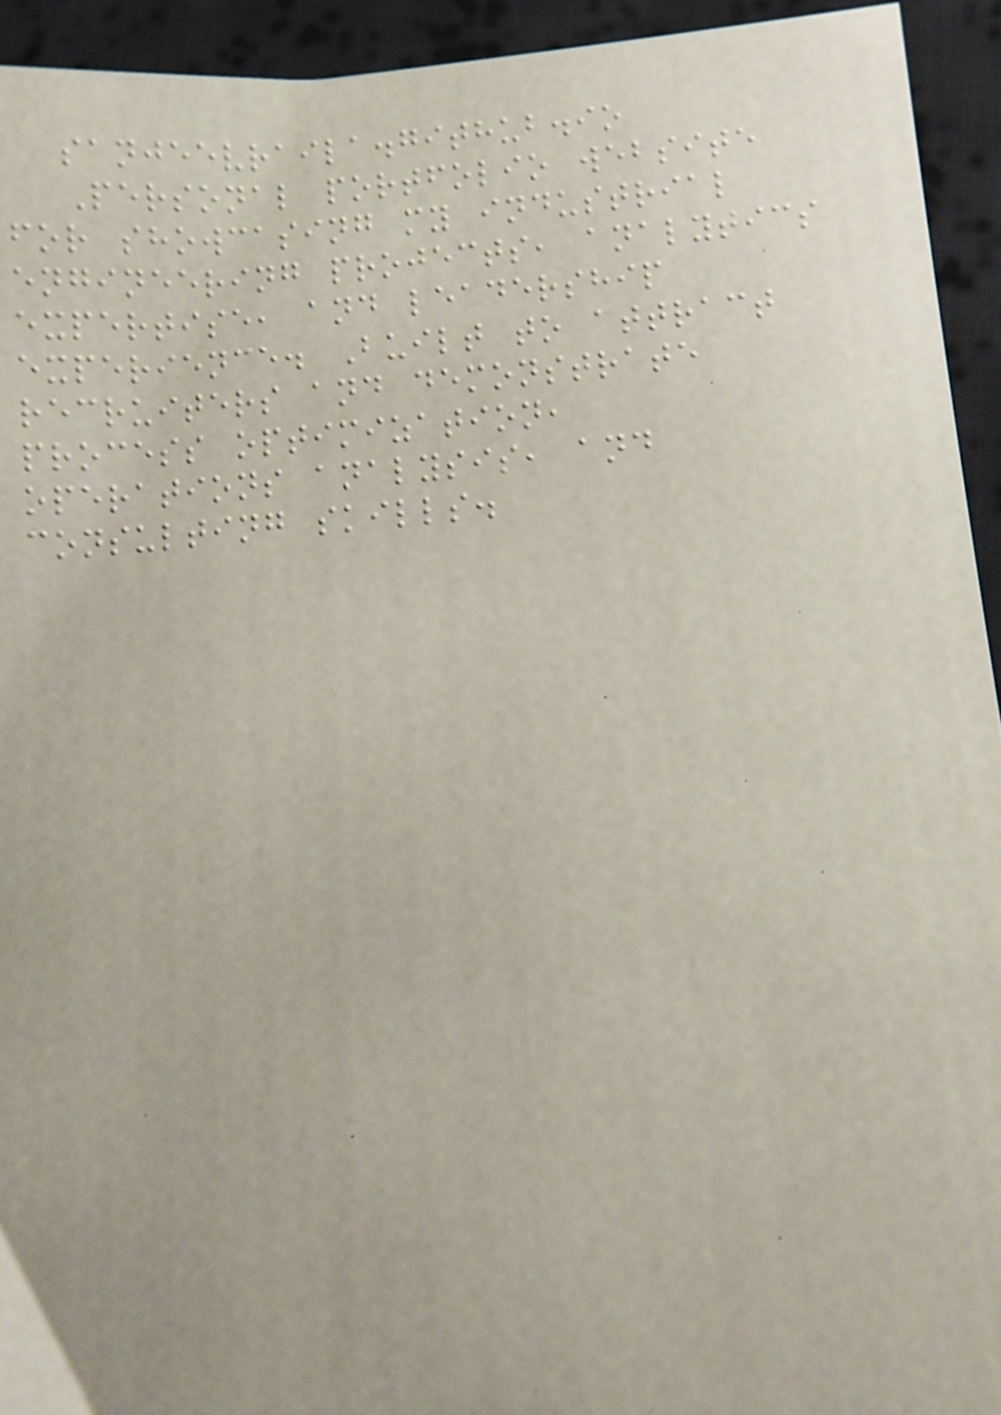sanjeevraila.github.io
Personal portfolio website
for showcasing my industrial
engineering projects, analytics
expertise, and leadership
experience. Built to attract
recruiters and demonstrate
process optimization,
operations analysis, and
consulting skills.
